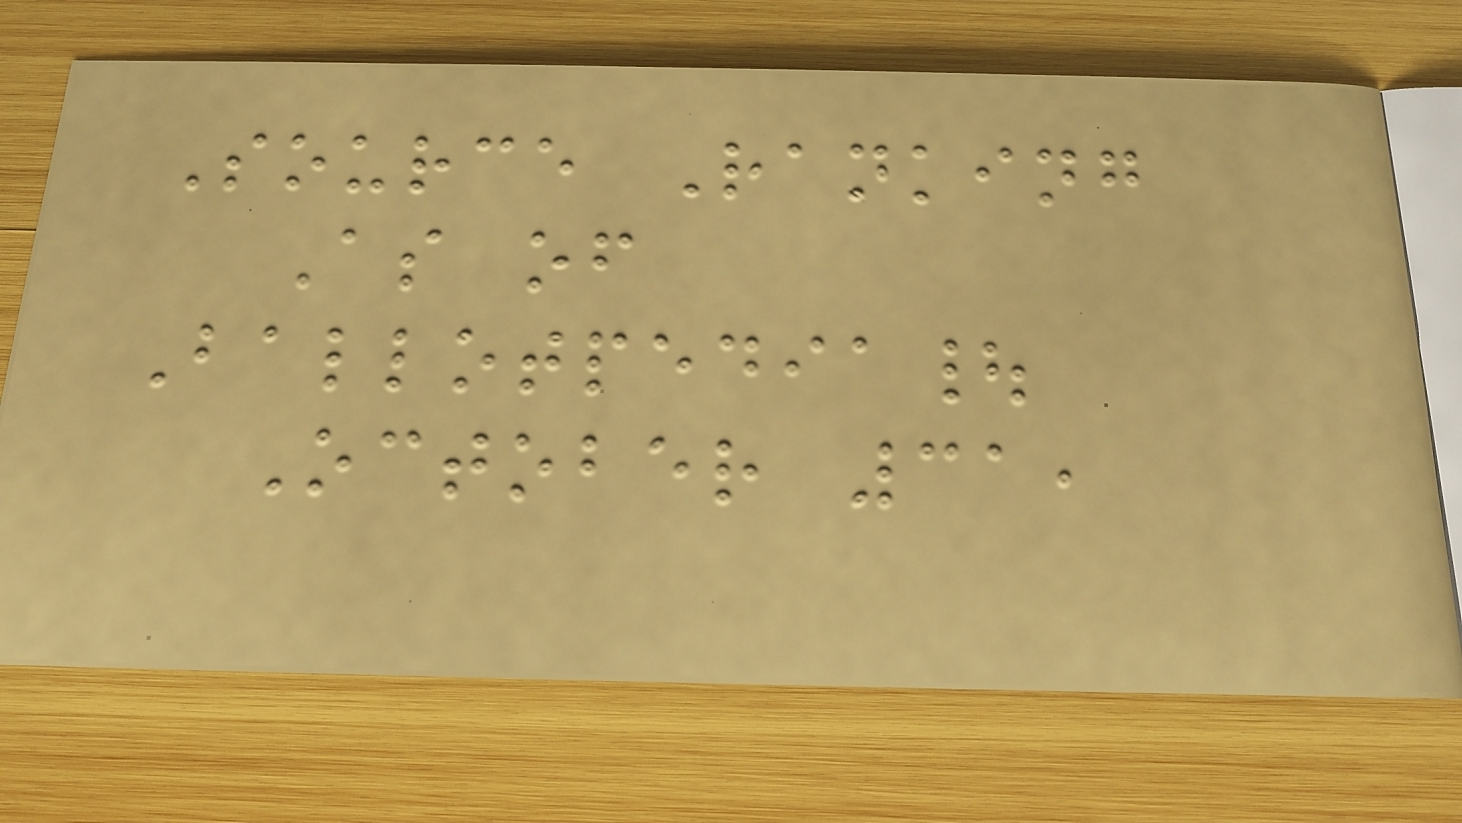Source Ranking
As of
Ballotpedia|
October 31,
